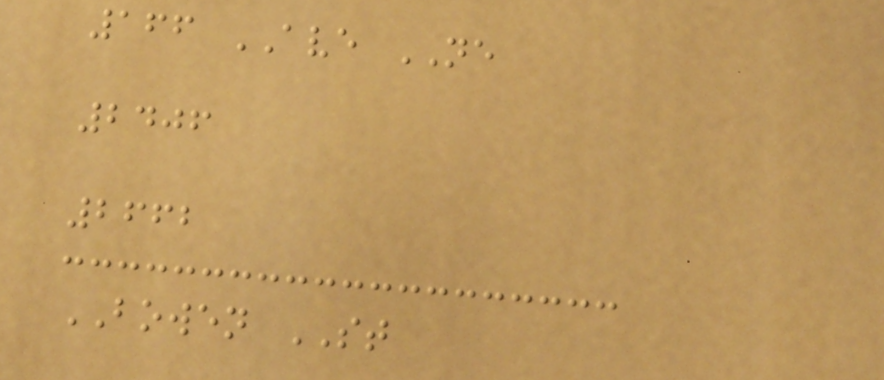166 AVE NE
2406
2662
BOWEN ST
